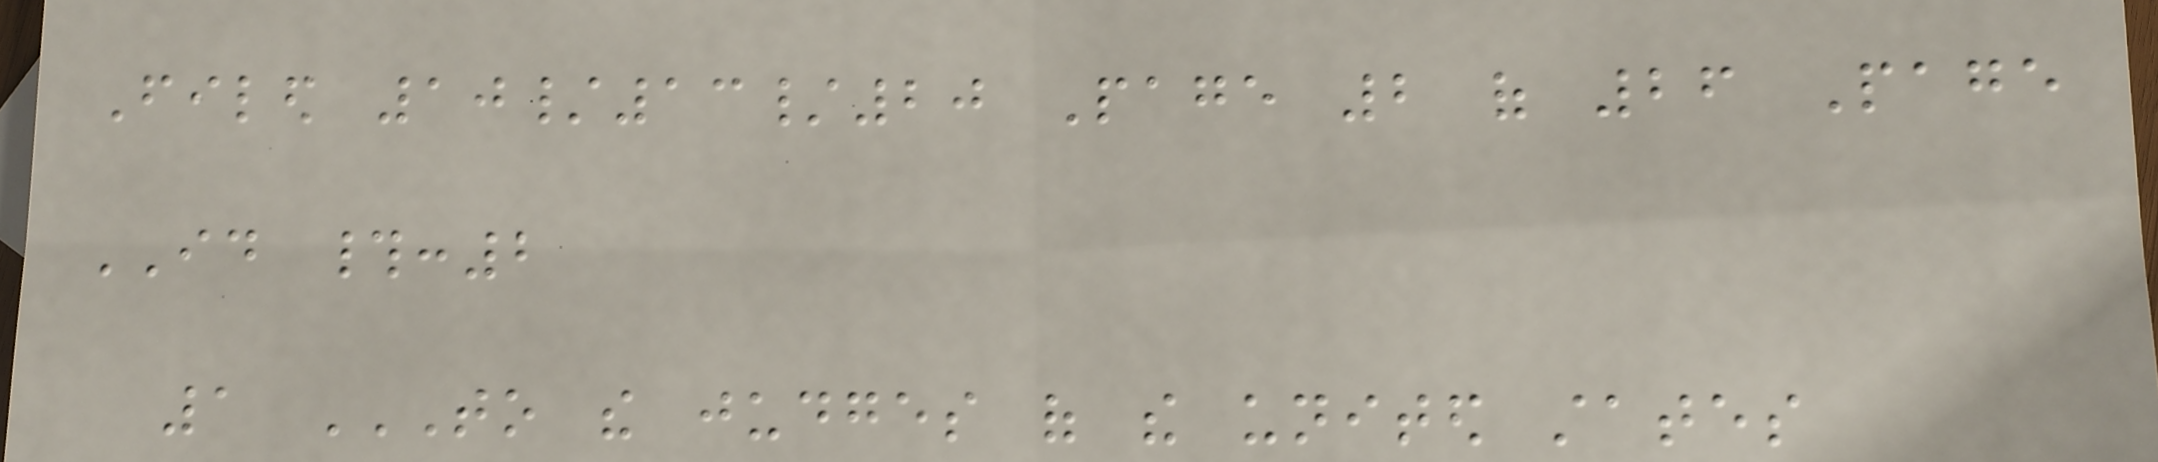Filed 10/13/20 Page 2 of 26 Page
ID #:2
1 TO THE JUDGES OF THE UNITED STATES
